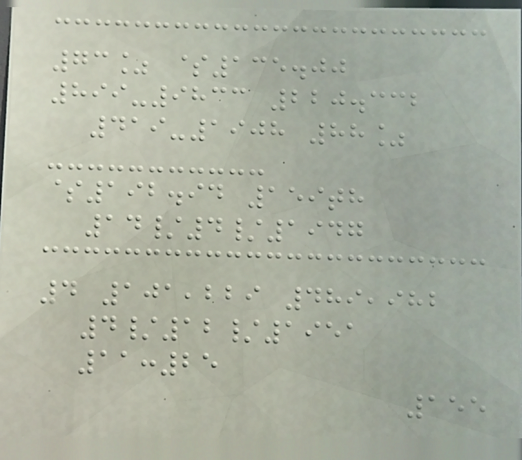73% $135.00
899-9833 220.332
419-1908 88%
$192.94 159th
14/4/1947
4 101,229 489,982
4/12/1951
11:25
155
